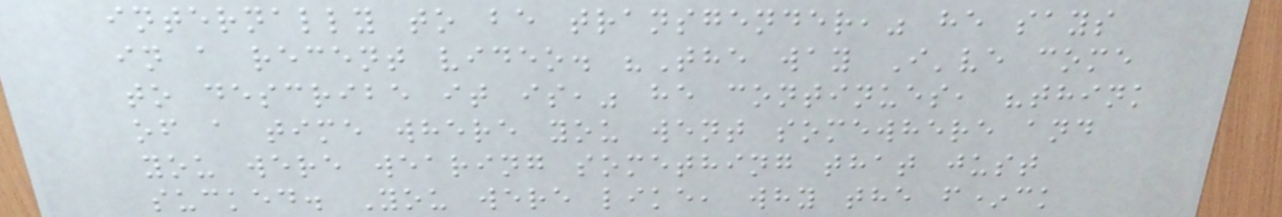internally to be transgender," he says
in a recent video. "The way I've come
to describe it is," he continues, "think
of a time where you went somewhere and
you were wearing something that just
sucked. You were like, why the f*ck
